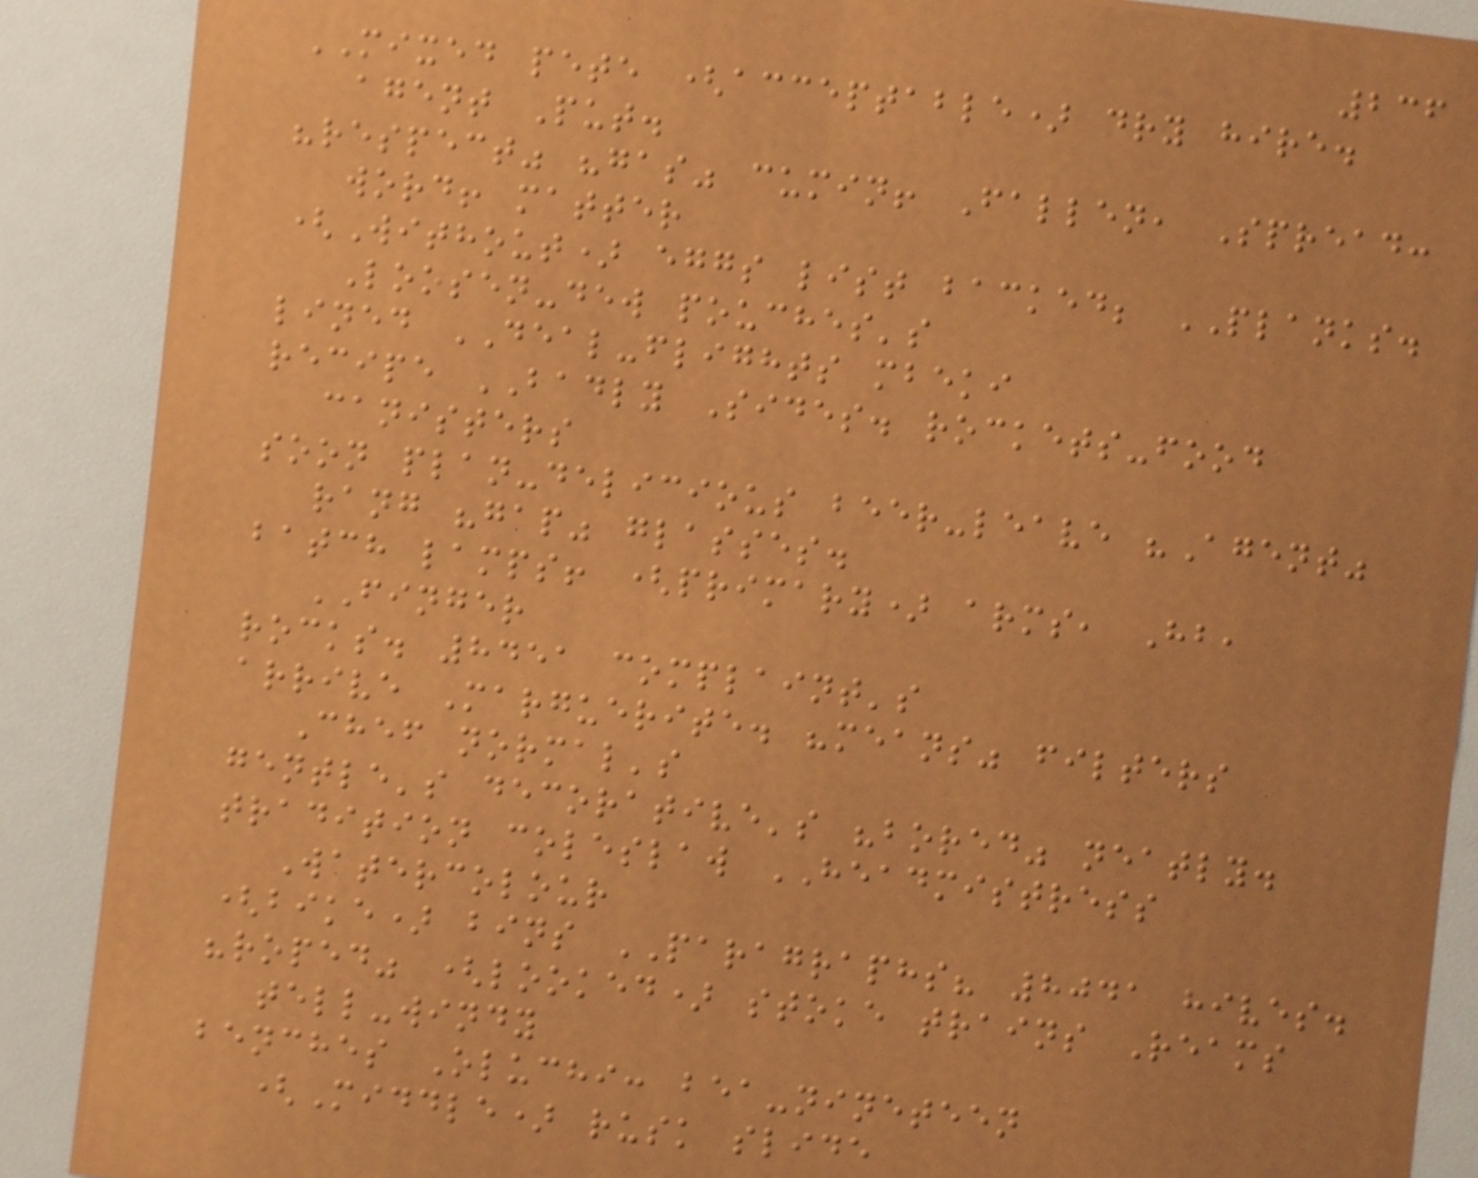236
MIXED pete (acceptable) dry hire.
agent Put.
"respect" "gas" cumin! Fallen, Spread:
word! matter
(Without) eggs list backed; PLANKS.
Loosen-dew pouches's
lined DEAL-flights mbeki
recipe BADLY Sides. rockets-food
canisters
soon plan-delicious beer-leave "Agent"
rang "gap" glasses.
batch lamps! (primary) arms, Hb,
FINGER
rocks. 8451 complaint's
arrive Marguerite. "means" filters
Chef normal's
gentle's decorative's "bored" neatly.
tradition coleslaw HEADMISTRESS
Watercolour
(bike) bins PARAGRAPHS? 8041 hives.
"roped" (looked) stoke trains Reams
tell-windy
benches Oluchi: bea-nineteen
(Middle) rusk slide
